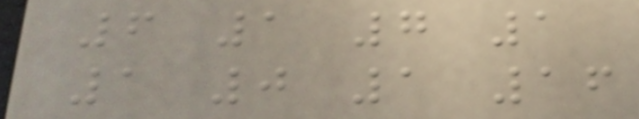6 1 7 1
1 0 1 16
